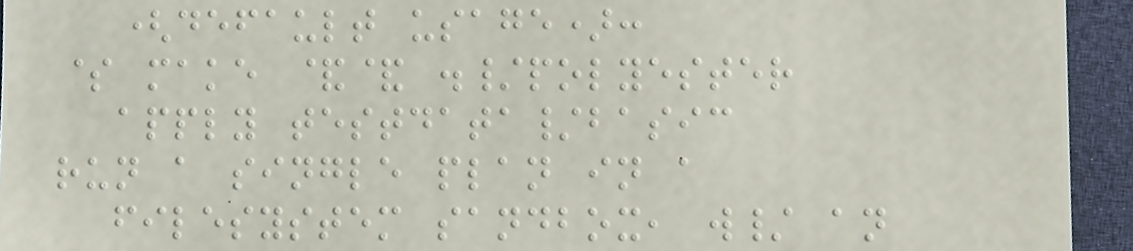(default usage):
$ make && ./polyester
apply testdata/basic
run a single plan in a
filesystem sandbox, w/ an
